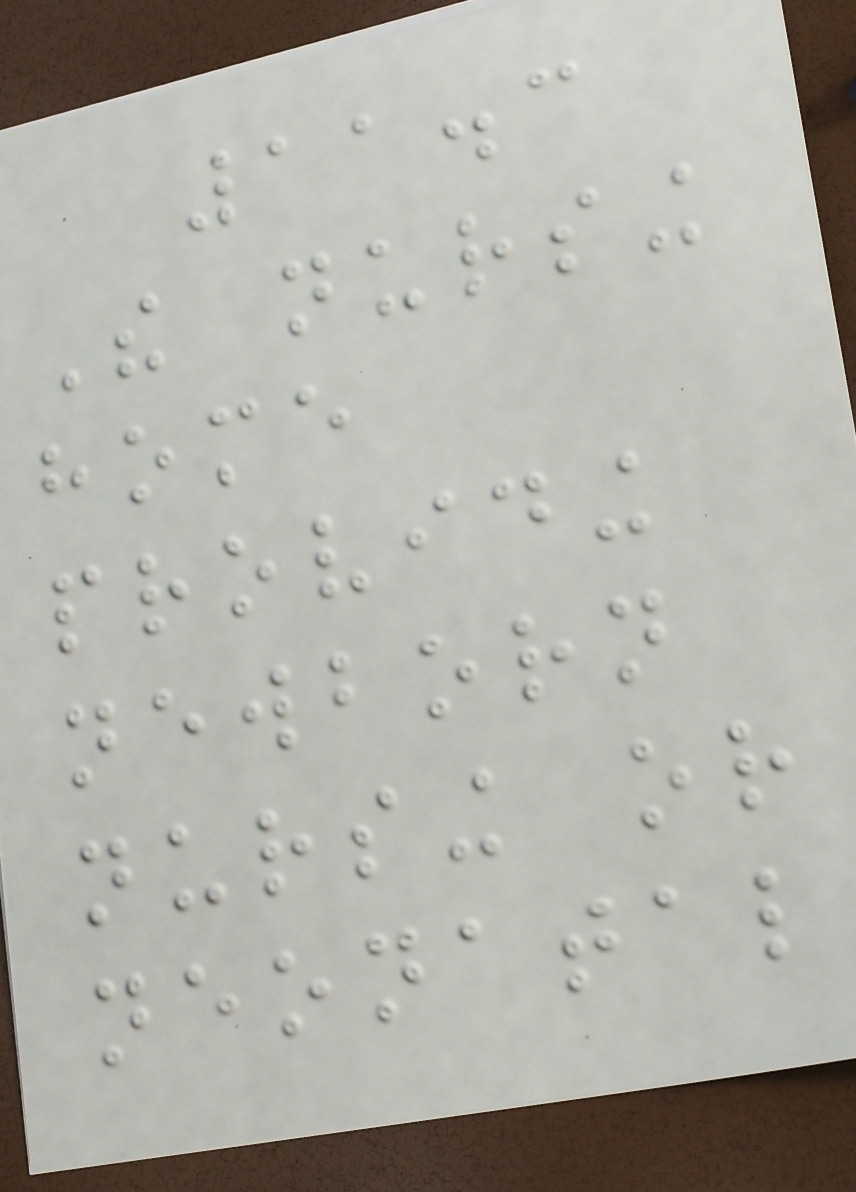11.3
The nursing
home
providing
newborn
nursing or
neonatal
